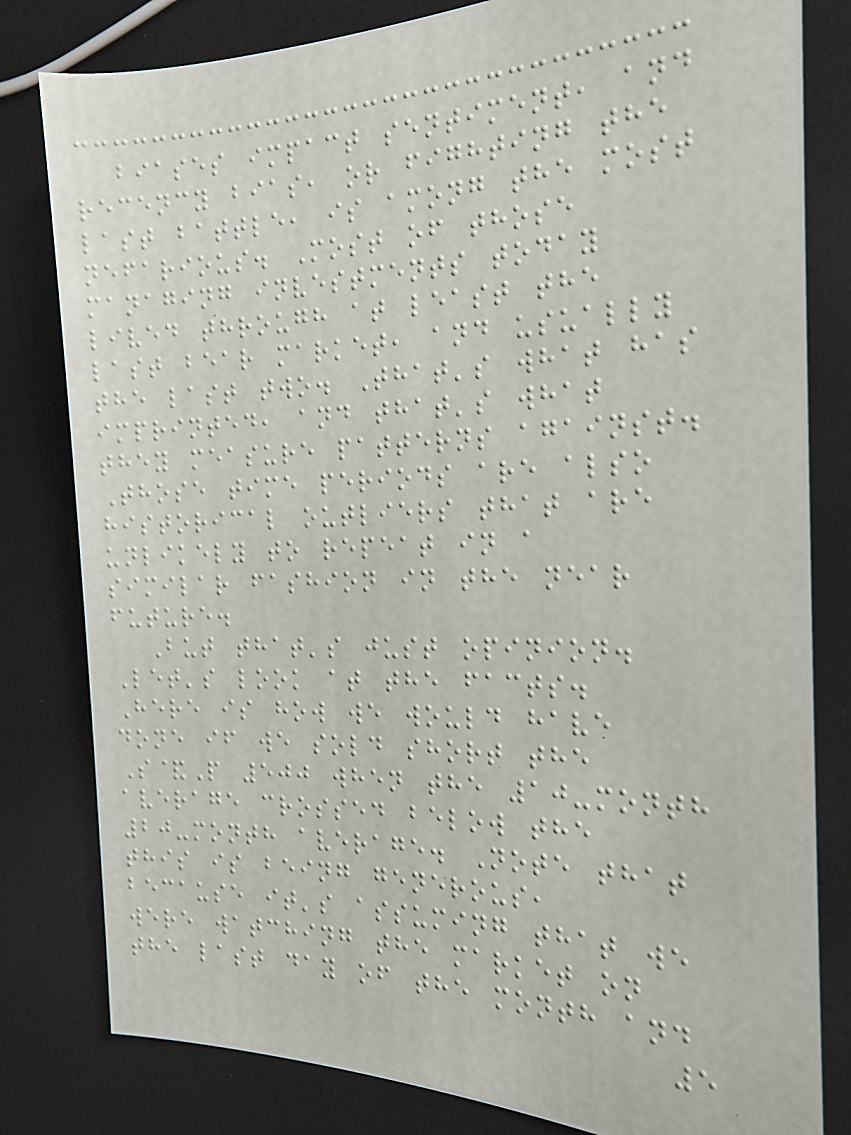biases impact sentiment, and
recency bias, or fighting the
last battle, is among the most
nefarious. Most of those
managing investments today
lived through at least the
last bear market, and usually
the last two. That's what has
imprinted, and that's what
they measure patterns against.
Those time periods are also
historical outliers that are
unlikely to repeat in a
similar fashion in the near
future.
But that's just opinion.
Let's look at the facts.
Here is how we would have
done if we sold short the
S&P 500 when the 10-month
average crossed below the
20-month average. Note that
this is being generous,
because it's assuming that we
were watching the market on
the last day of the month and
5
